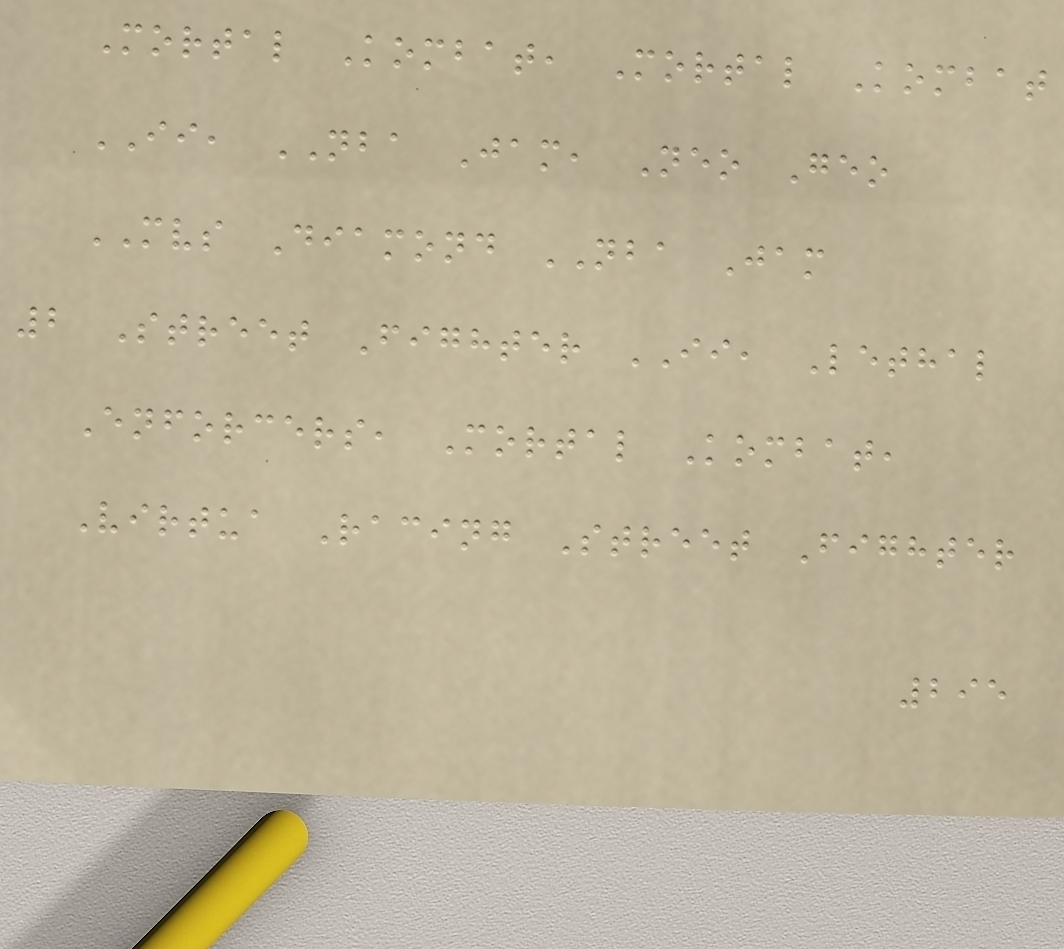Mortal Kombat, Mortal Kombat
II, NBA Jam, Neo Geo
MVS Diamond NBA Jam
2 Street Fighter II, Lethal
Enforcers, Mortal Kombat,
Virtua Racing Street Fighter
295
